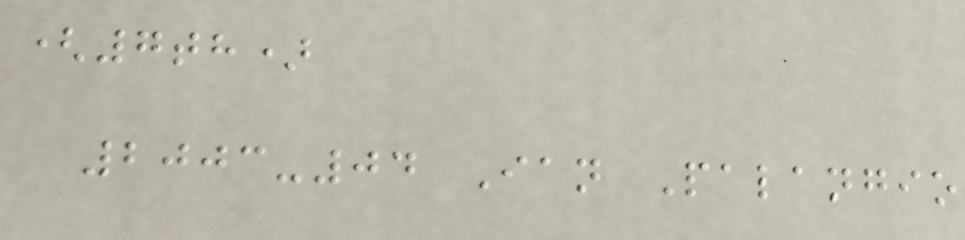(7th)
2003-04 Ian Palangio
